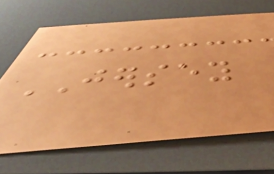JERSEY
